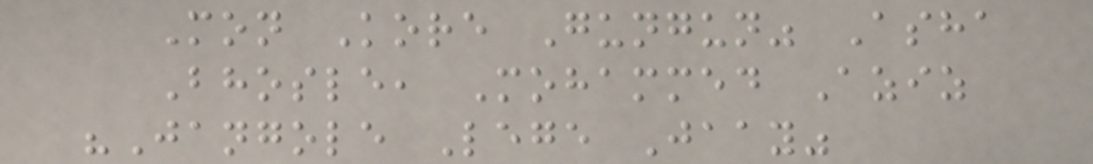Mon Kore Gungun" Asha
Bhosle, Mohammed Aziz
"Jangole Lege Jaay"
